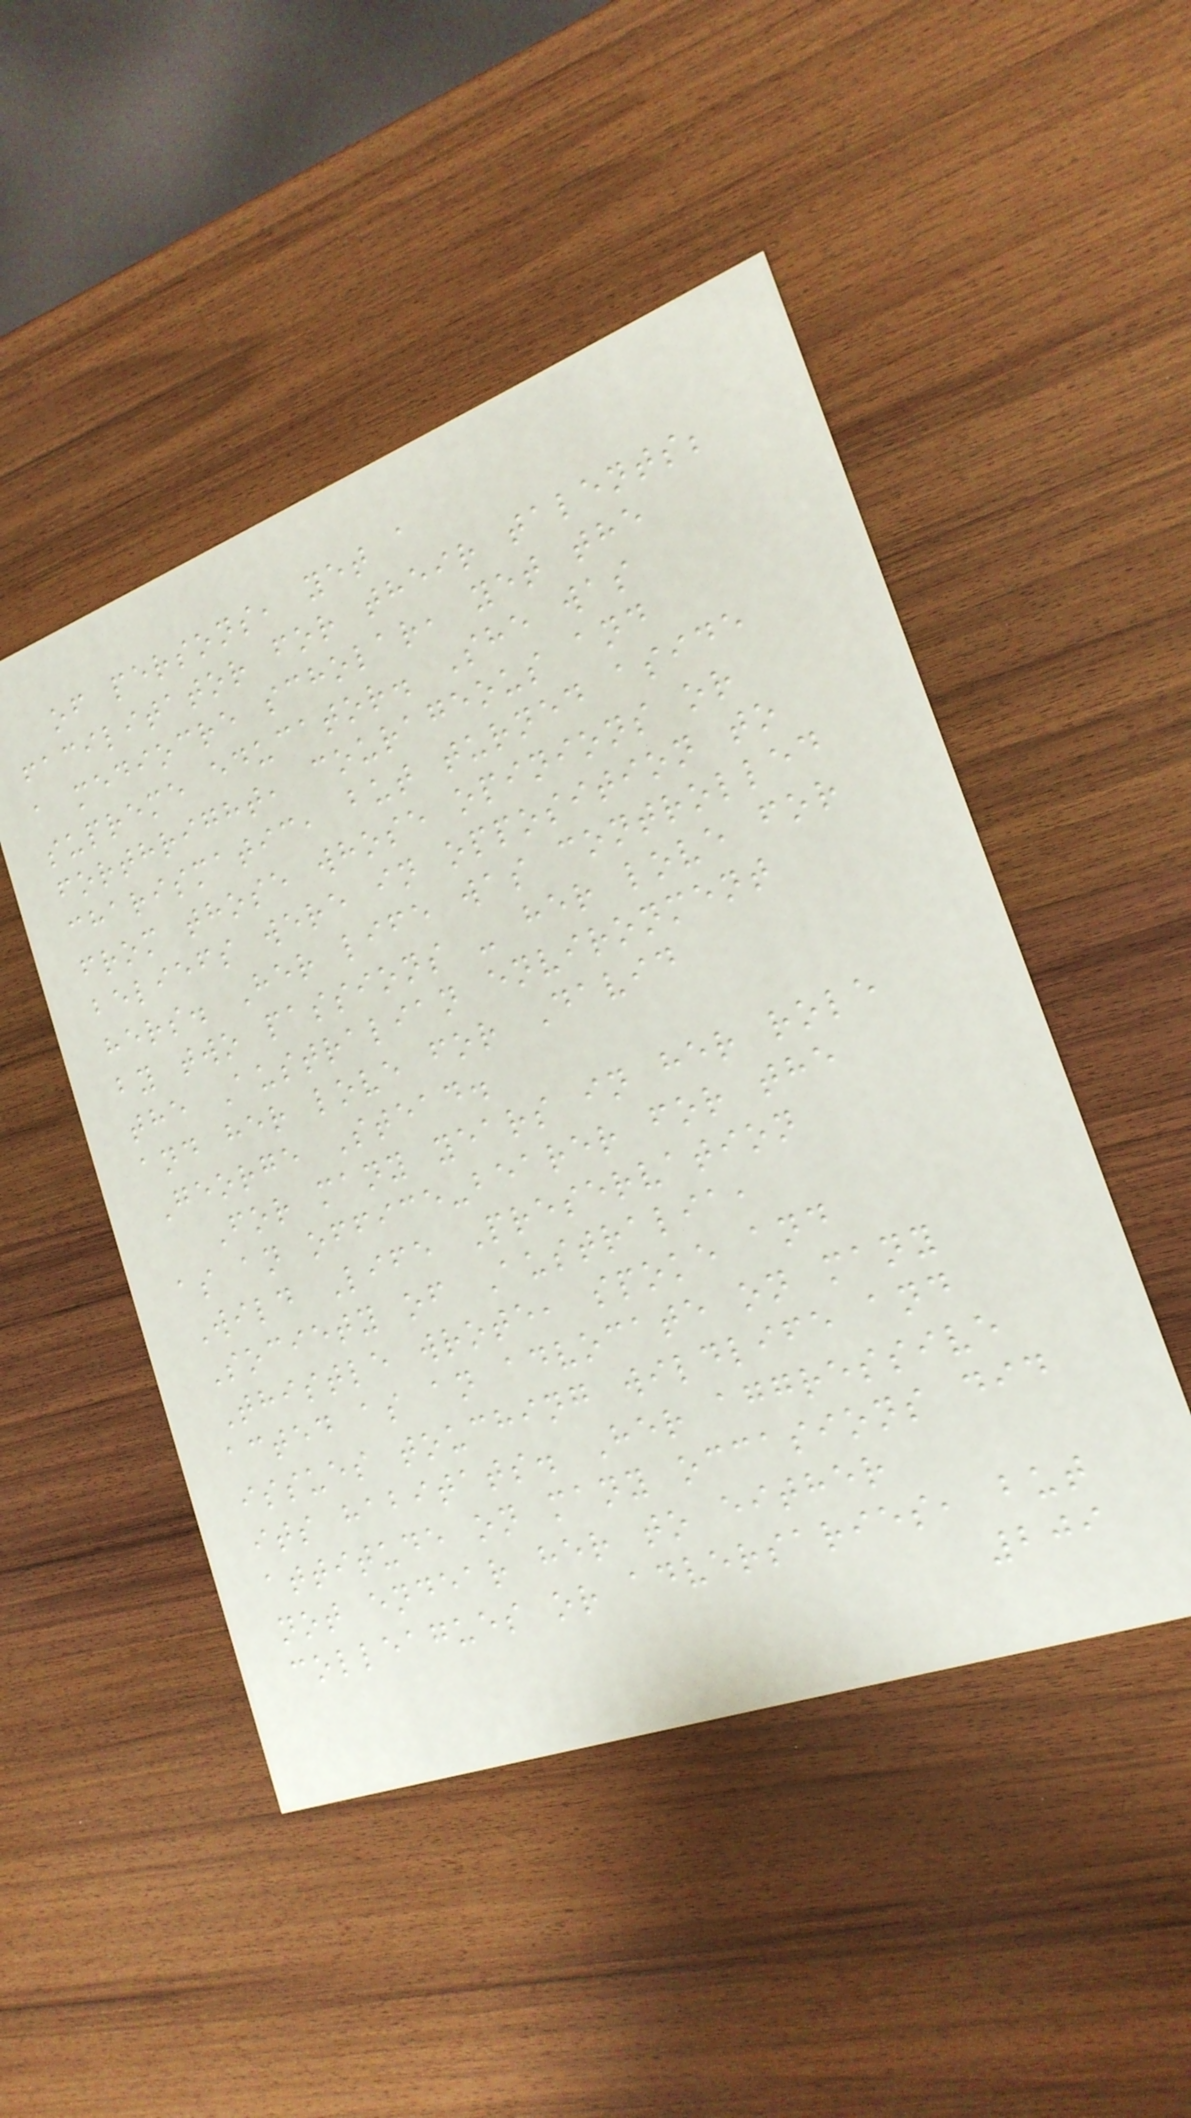of persons, yet a
facilitator for their talents;
a mediocre scholar, yet the
supreme educator. She was
forthright, courageous and
charismatic, but turned aside
from those whose opinions or
beliefs were in opposition to
hers. Her life was controlled
by two passions - her love for
the Australian environment
and her love for David
George Stead.
For many years in her role
as an office-bearer for the
Wild Life Preservation
Society of Australia,
Thistle wrote, spoke and
acted as an advocate on many
issues touching wildlife and
its habitats. Her aggressive
attitude on many occasions did
not endear her to either
colleagues or adversaries, but
209
